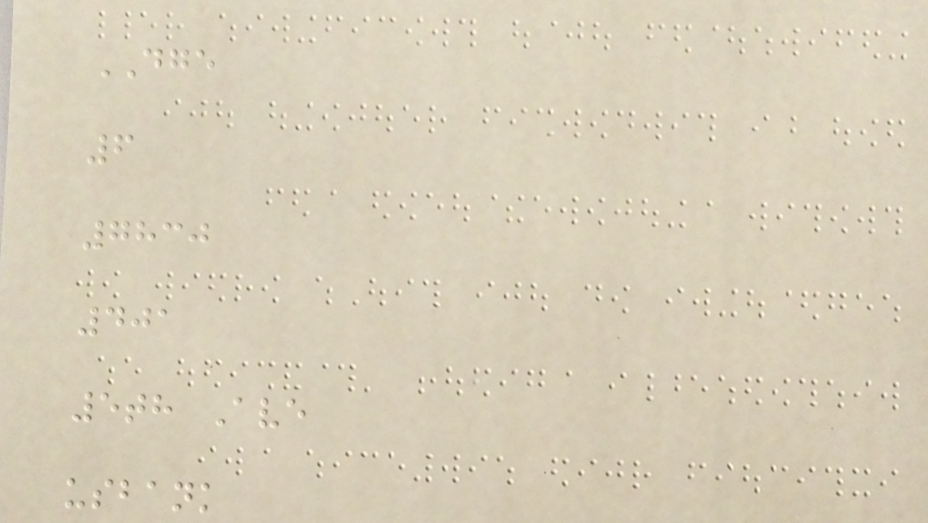DGE
6
7830
401
5th Ave
usbank
